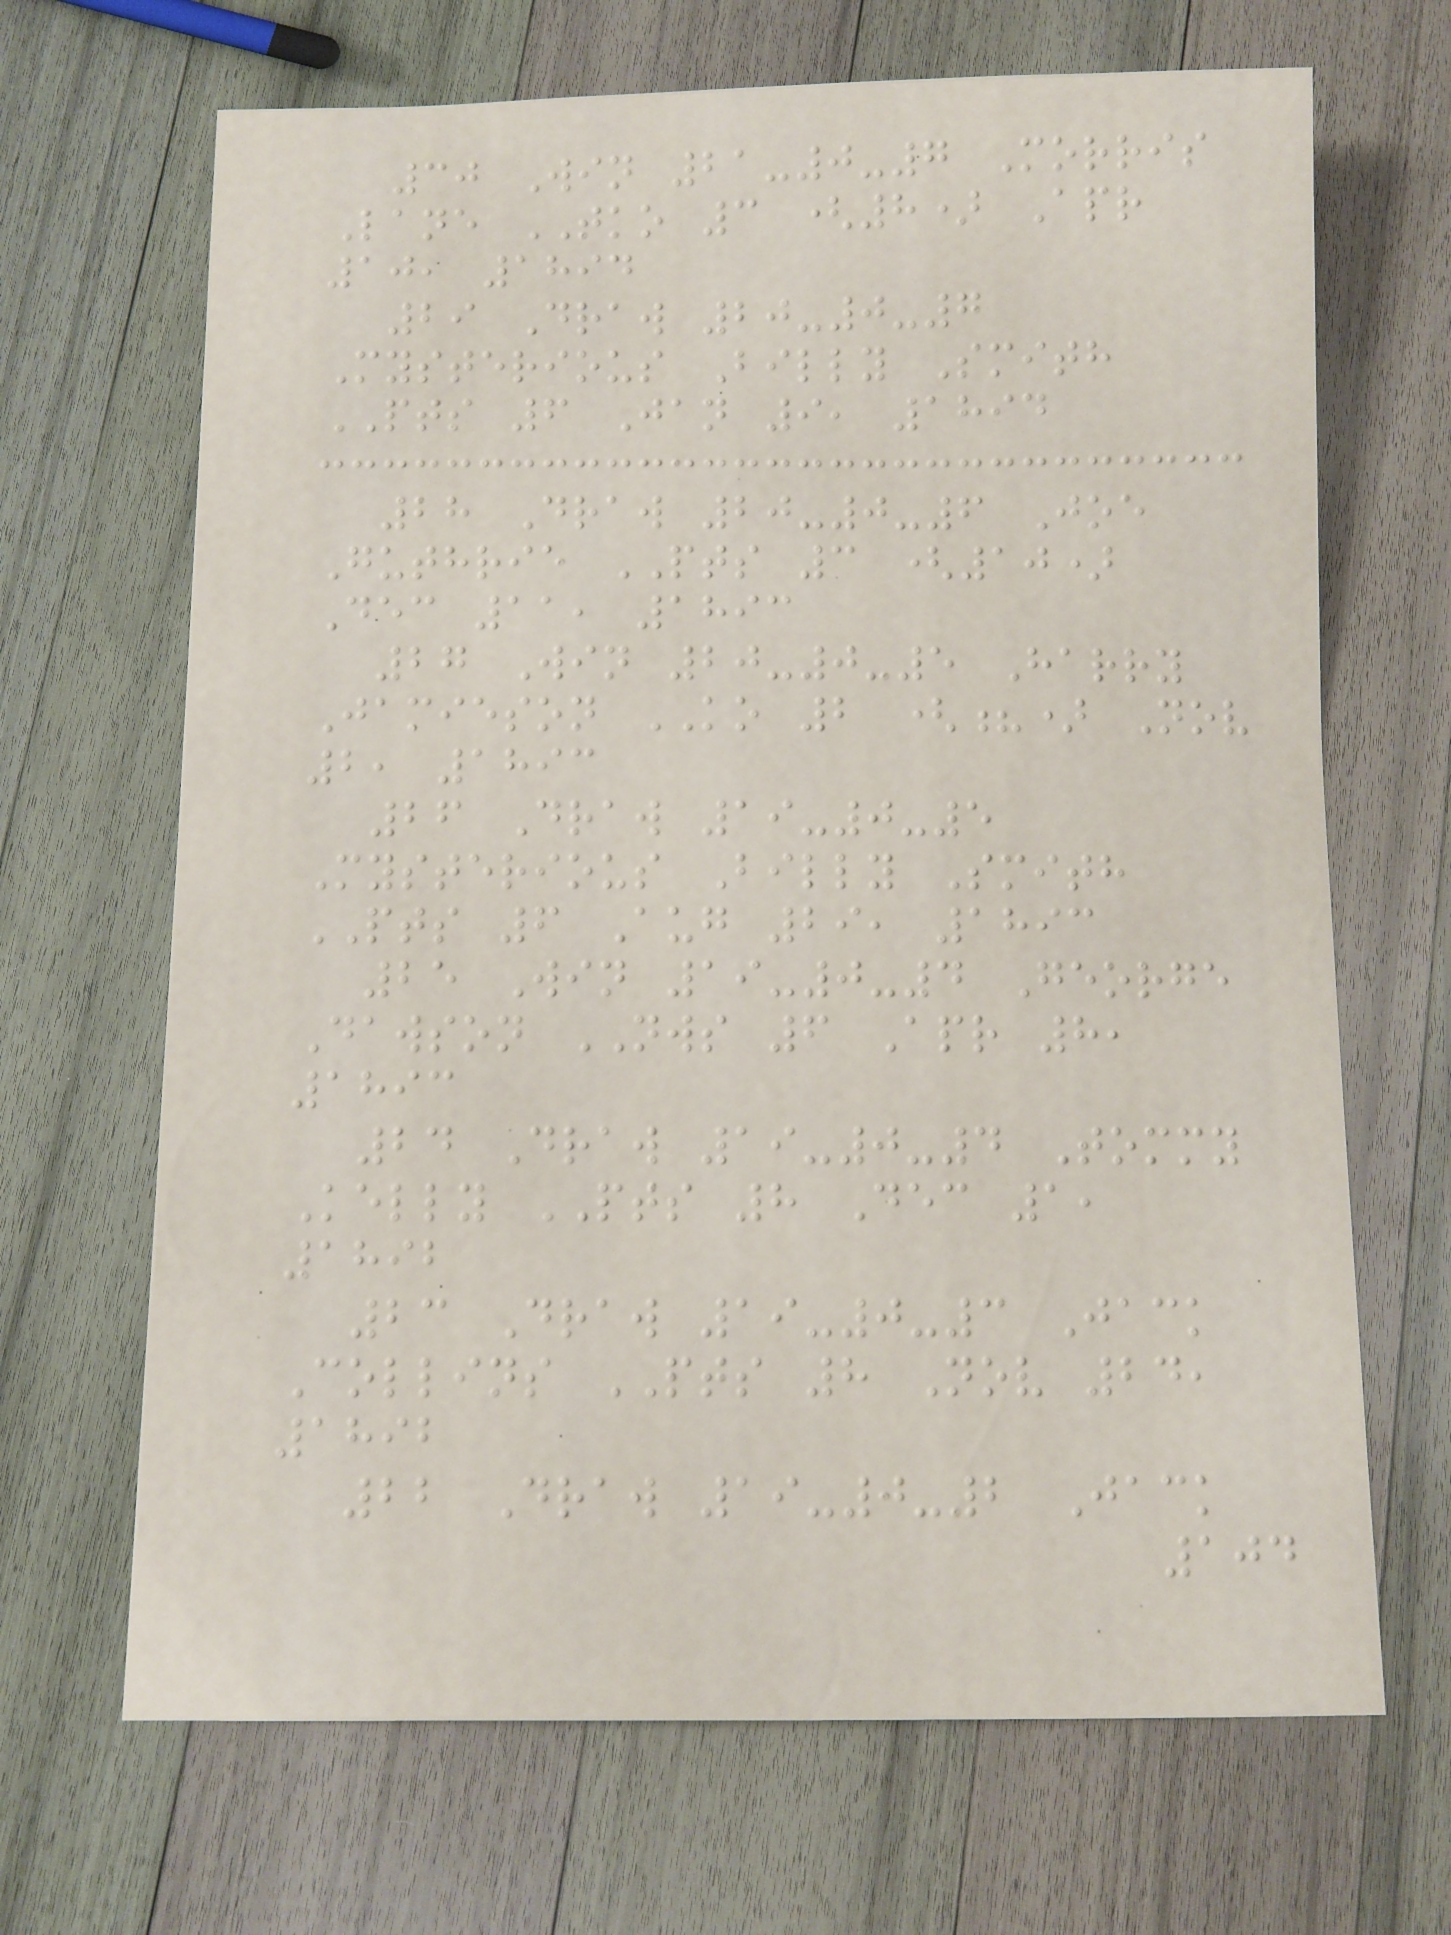30 Win 21-0-7 Morris
Lane TKO 3 (8) Apr
10, 1894
29 Draw 20-0-7
Mysterious Billy Smith
PTS 6 Jan 9, 1894
28 Draw 20-0-6 Joe
Guthrie PTS 3 (10)
Dec 11, 1893
27 Win 20-0-5 Harry
Jamieson KO 2 (?) Nov
2, 1893
26 Draw 19-0-5
Mysterious Billy Smith
PTS 6 Aug 29, 1893
25 Win 19-0-4 George
Dawson NWS 6 Apr 8,
1893
24 Draw 19-0-4 Tommy
Kelly PTS 8 Dec 1,
1892
23 Draw 19-0-3 Jack
Collins PTS 8 Nov 24,
1892
22 Draw 19-0-2 Jack
104
